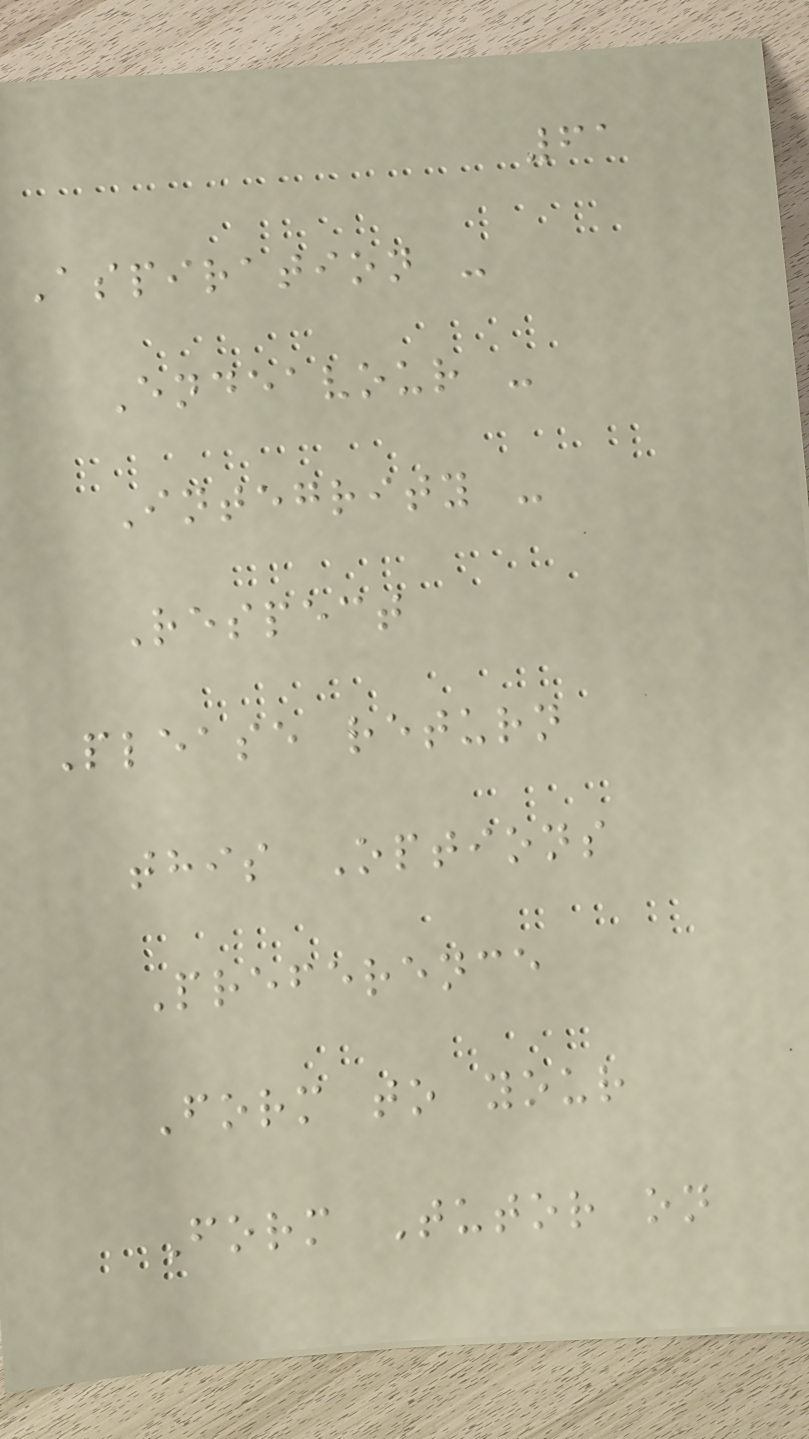61
Aspiration -
Endeavour -
Integrity -
Respect
Please return
this Options
Preference
Form to your
Form Tutor on
